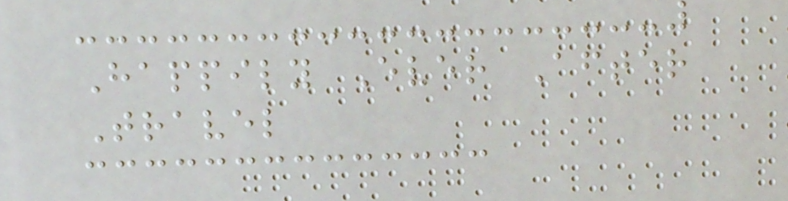Happily Ever After
Travel
